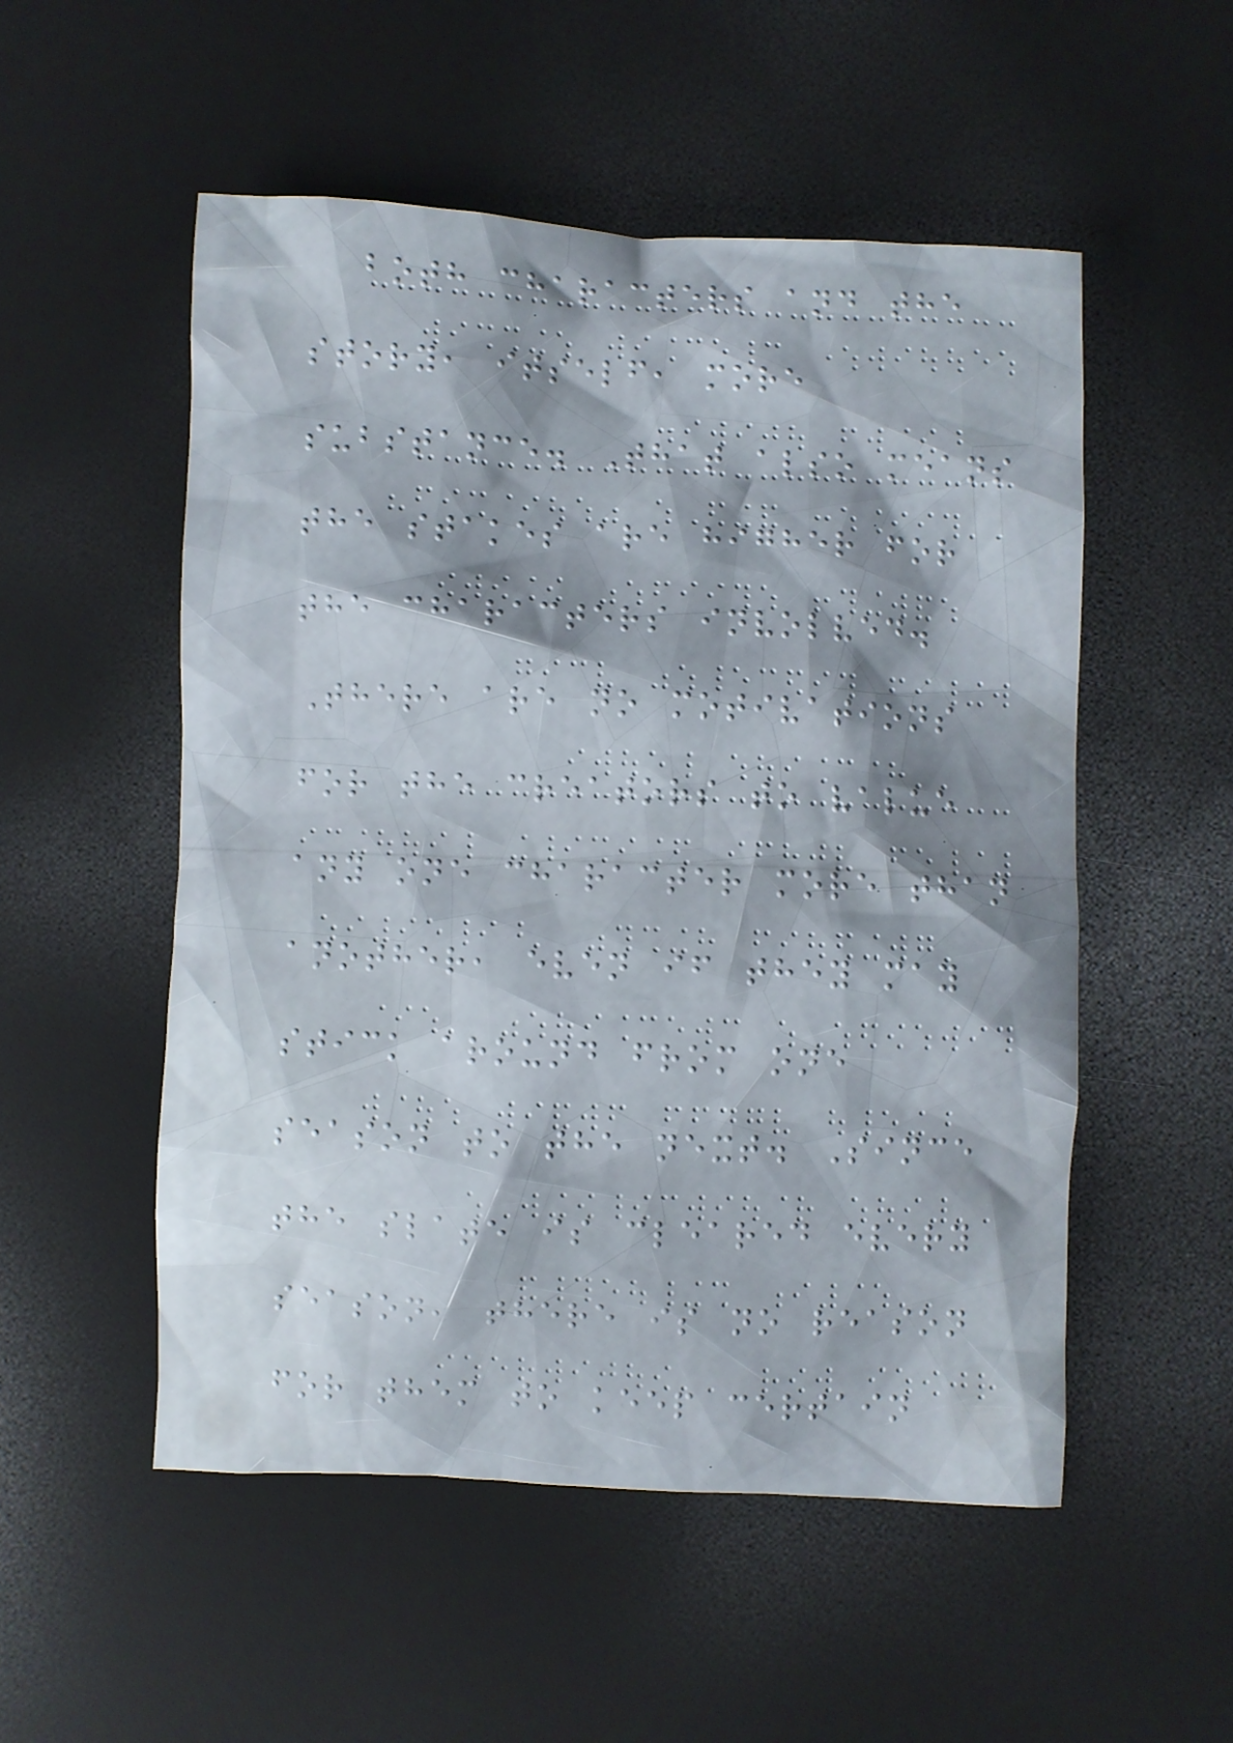both characters and the
story, itself, more
substance. That also means
the stakes are higher for
the characters involved.
There are no motivations
for the creators to value
any one character more than
another, even if they may
stick around from one
season to the next. Since
the slate is cleared every
season, there is no reason
for them to keep certain
